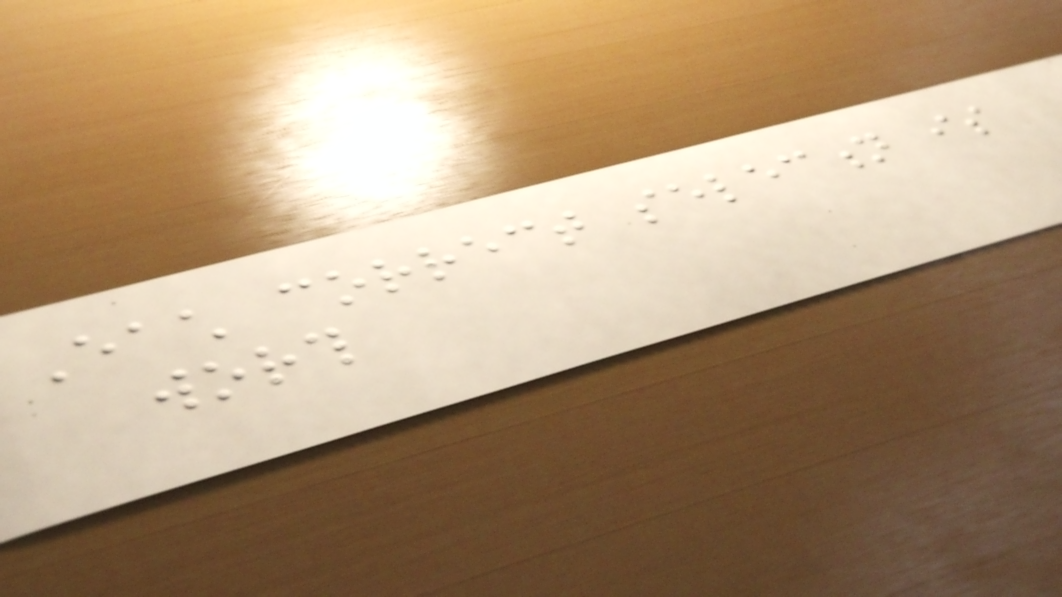Each correct selection is
worth
